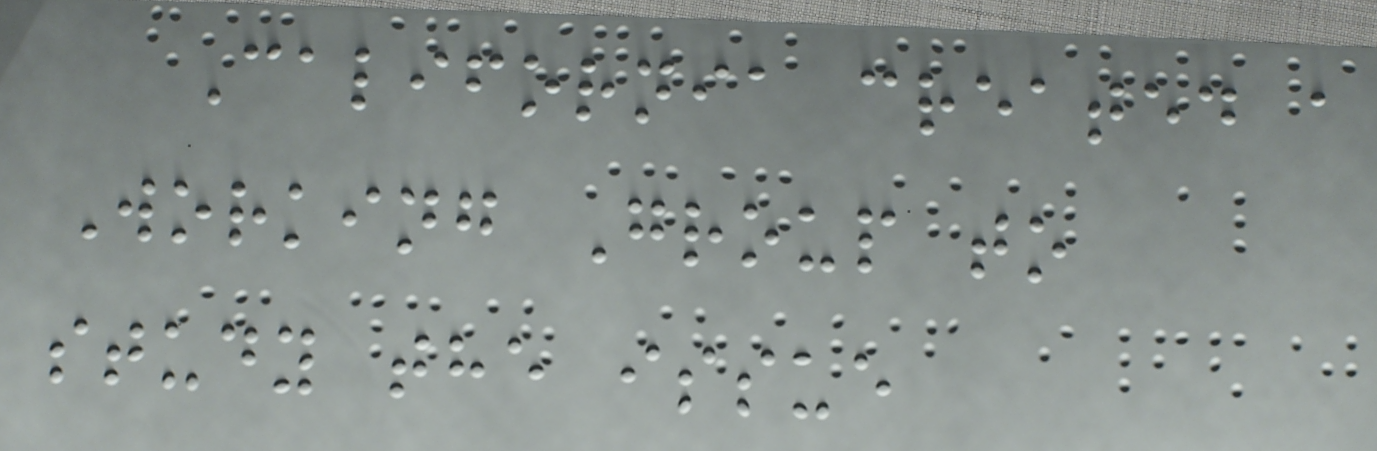California created a
Working Group to
study the issue
